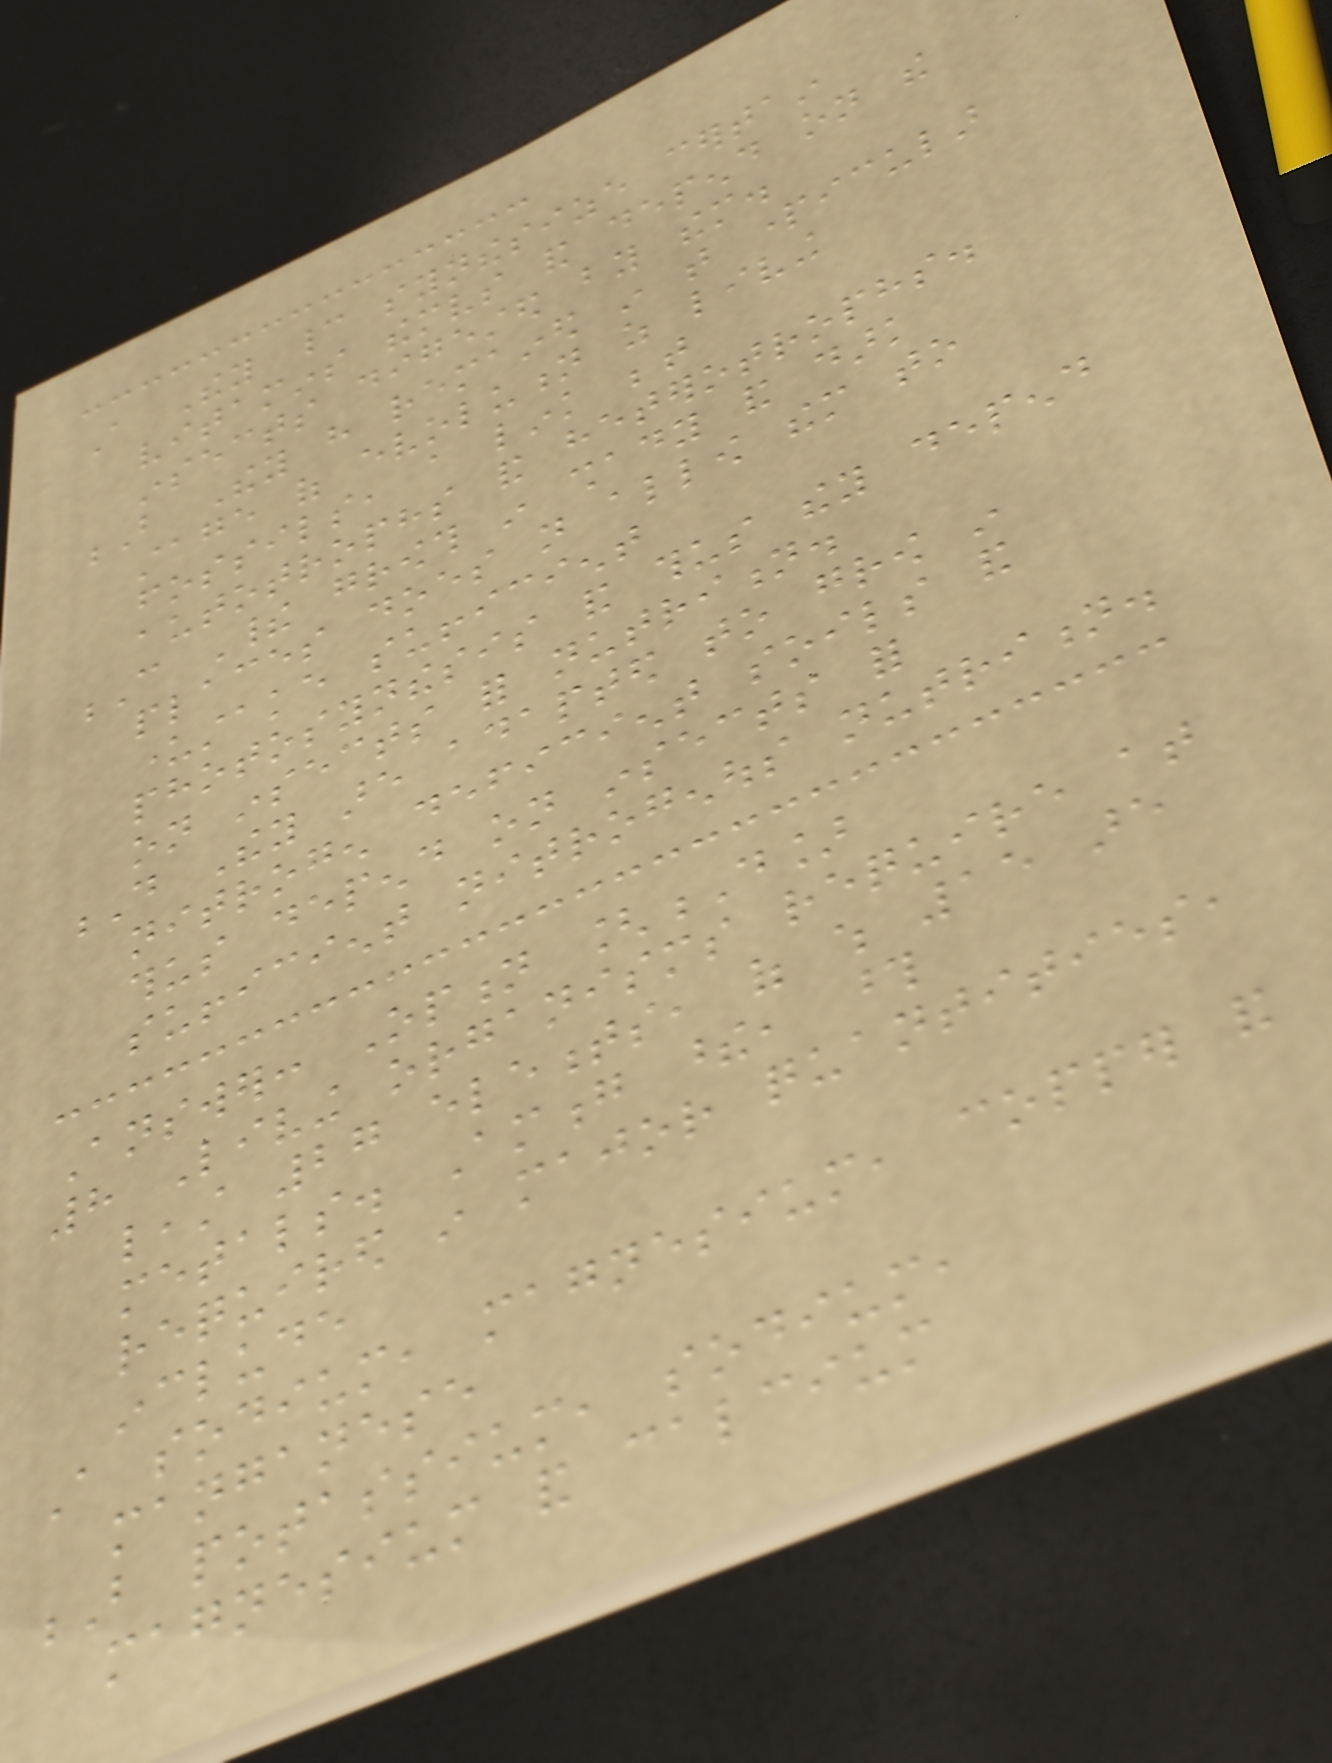A They cannot synthesize certain
vitamins themselves and depend on the
insects digested by them.
B They have remained in that particular
stage of evolution as living
fossils, a link between
autotrophs and heterotrophs.
C Their growth in shady and dark
places does not allow them to
understake sufficient
photosynthesis and thus they depend
on insects for nutrition.
D They are adapted to grow in
nitrogen deficient soils and
thus depend on insects for
sufficient nitrogenous nutrition.
Answer: Option [D]
8 Living organisms require at
least 27 elements, of which 15 are
metals. Among these, those
required in major quantities,
include
A sodium, magnesium, copper and
manganese
B potassium, sodium,
magnesium and calcium
